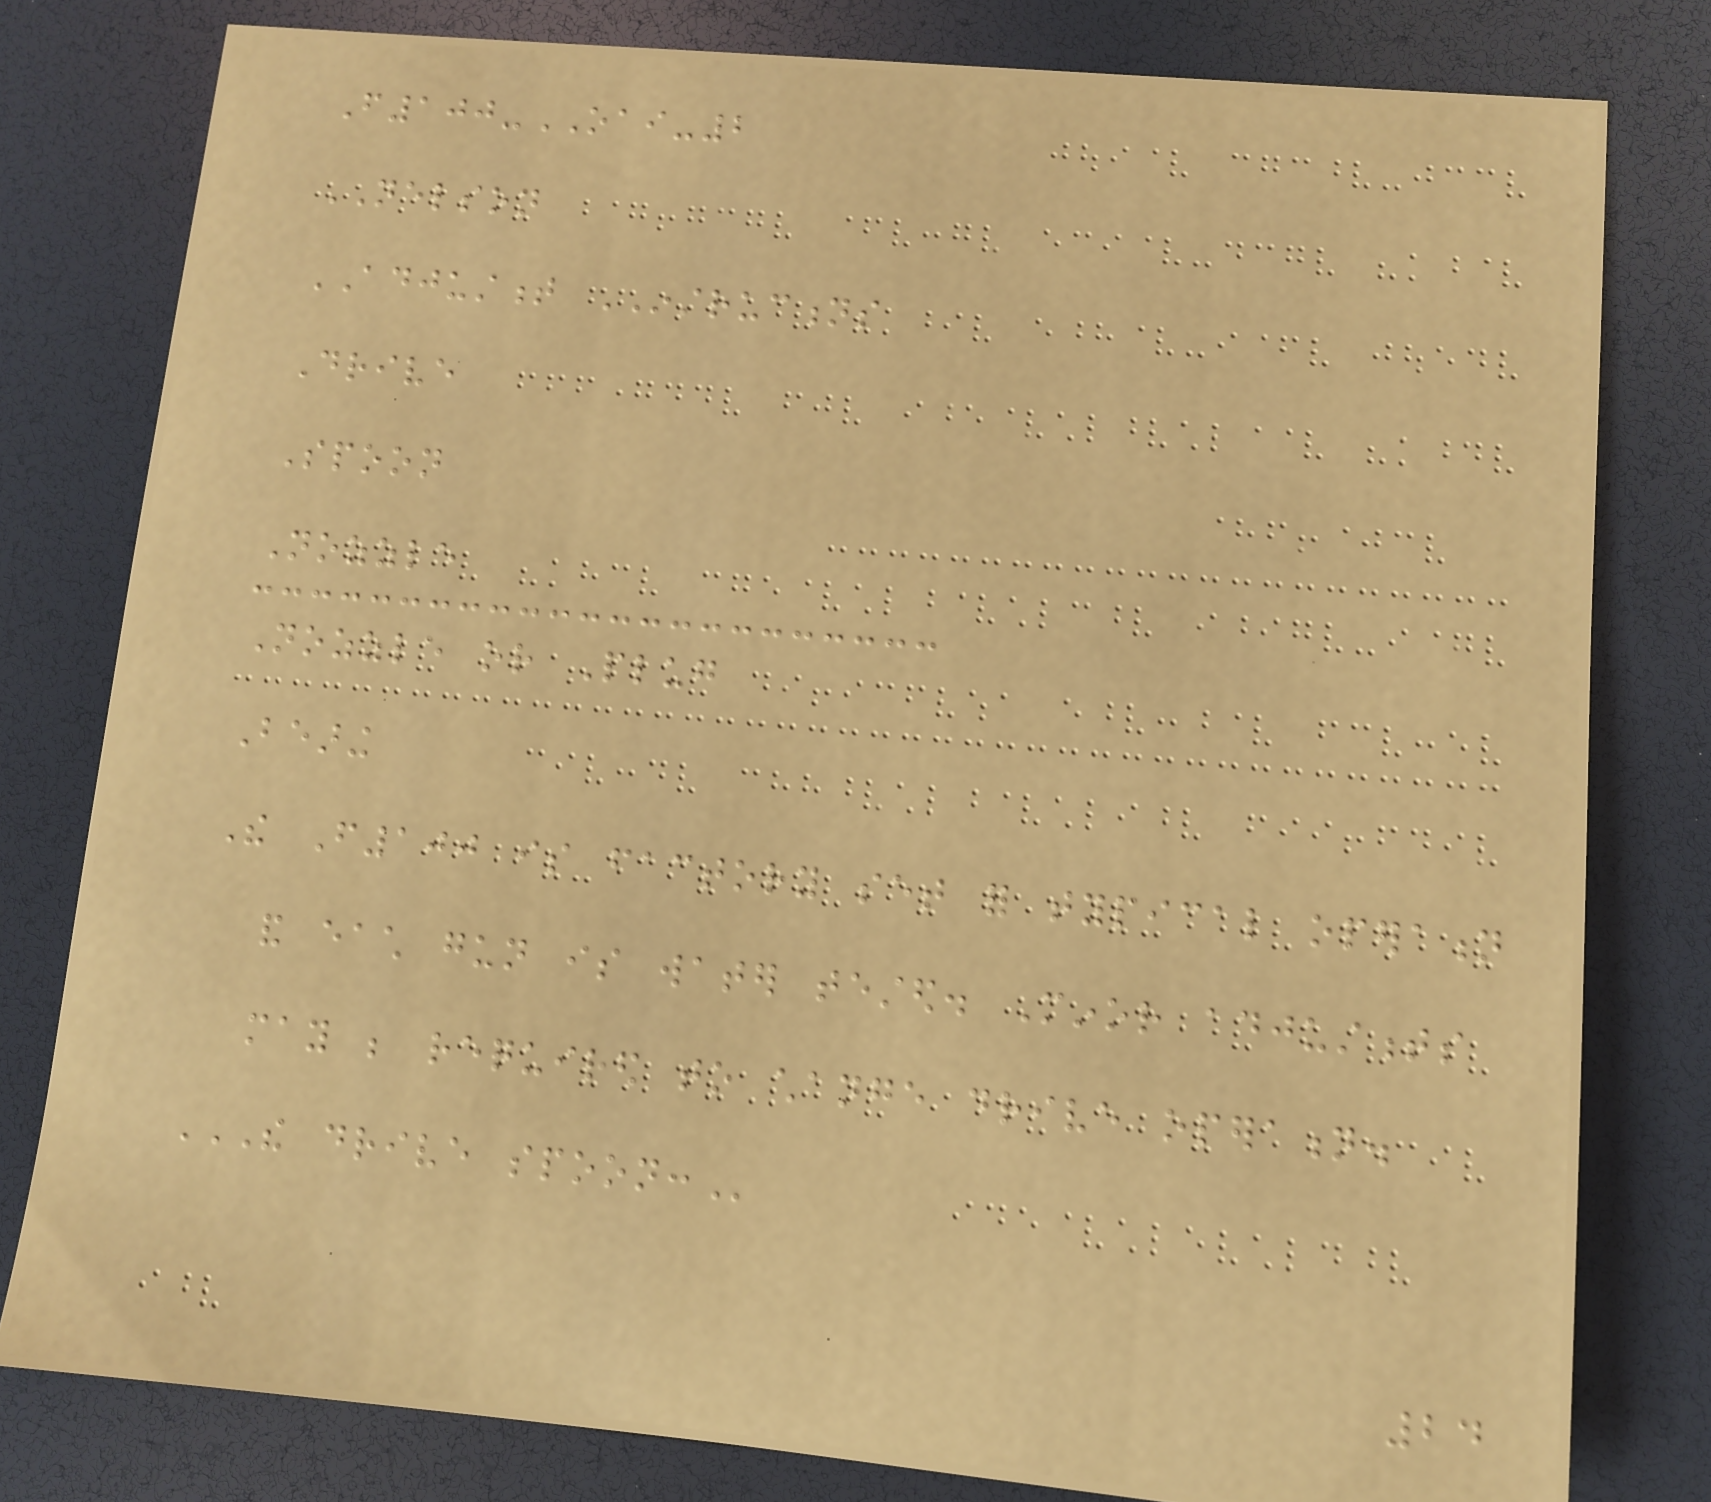F100-OAI-2
NELSON
ADJUSTMENT INSTRUCTIONS
Drive
Spoon
Nozzle
Nozzle or Plug
Bearing
The F100 is factory set for typical operation
and each gun is water tested. Minor adjustments
may be required to change drive operation.
THE DRIVE SPOON:
24
